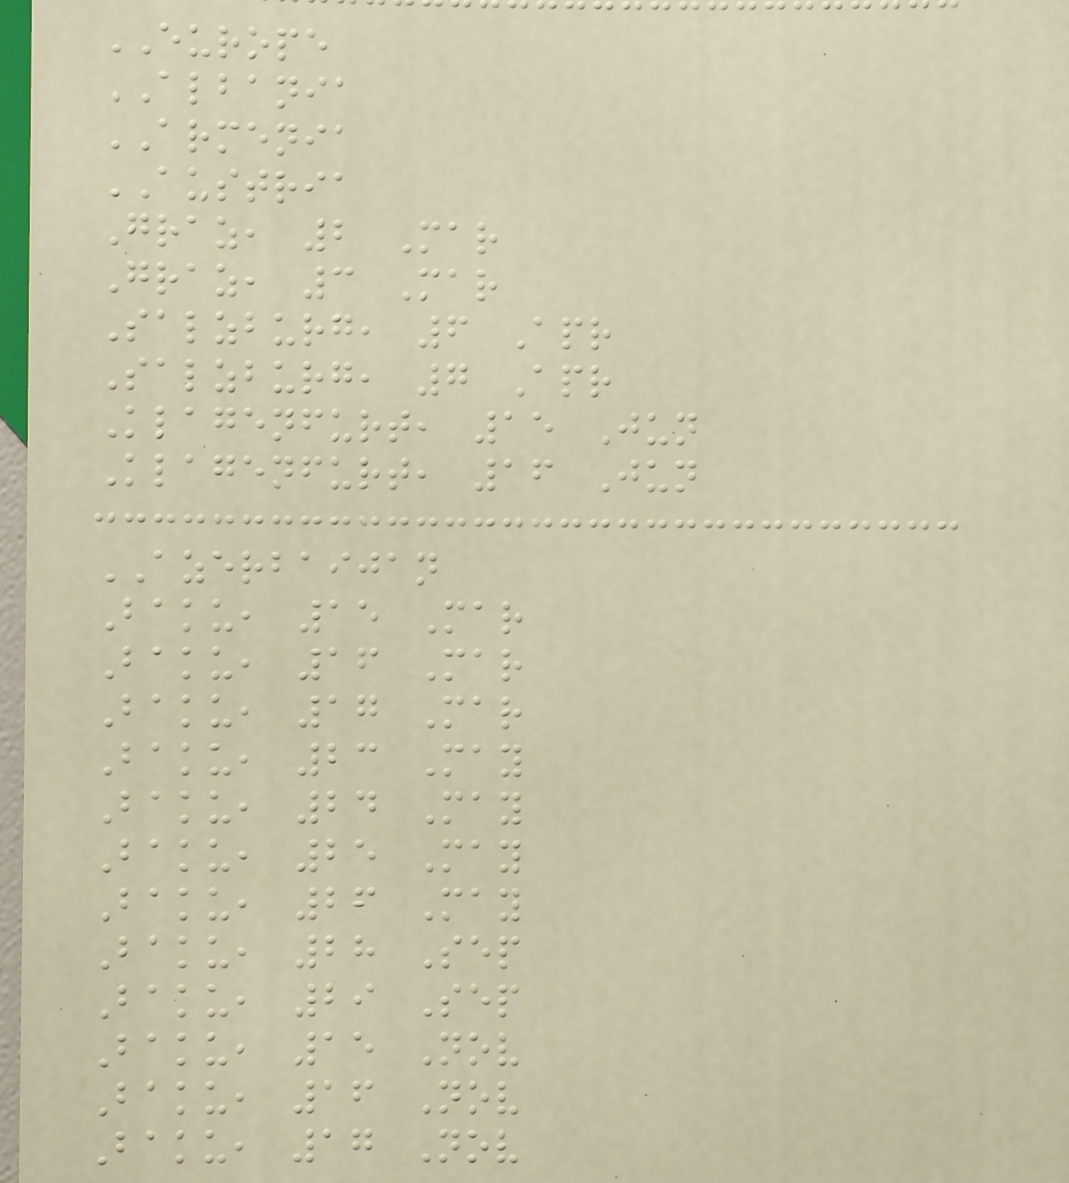EUROPE
ALBANIA
ARMENIA
AUSTRIA
Graz, 2 Mar
Graz, 3 Mar
Salzburg, 6 Apr
Salzburg, 7 Apr
Klagenfurt, 15 Jun
Klagenfurt, 16 Jun
AZERBAIJAN
Baku, 15 Mar
Baku, 16 Mar
Baku, 17 Mar
Baku, 23 May
Baku, 24 May
Baku, 25 May
Baku, 26 May
Baku, 28 Sep
Baku, 29 Sep
Baku, 15 Nov
Baku, 16 Nov
Baku, 17 Nov
